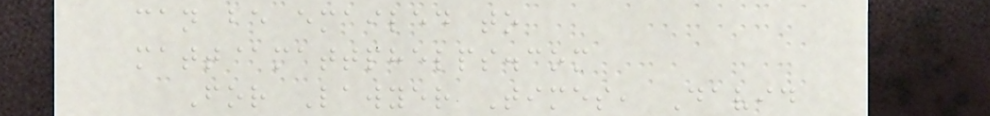can be emailed to
matt@mattphelps.com
For Lawyer Times, David
